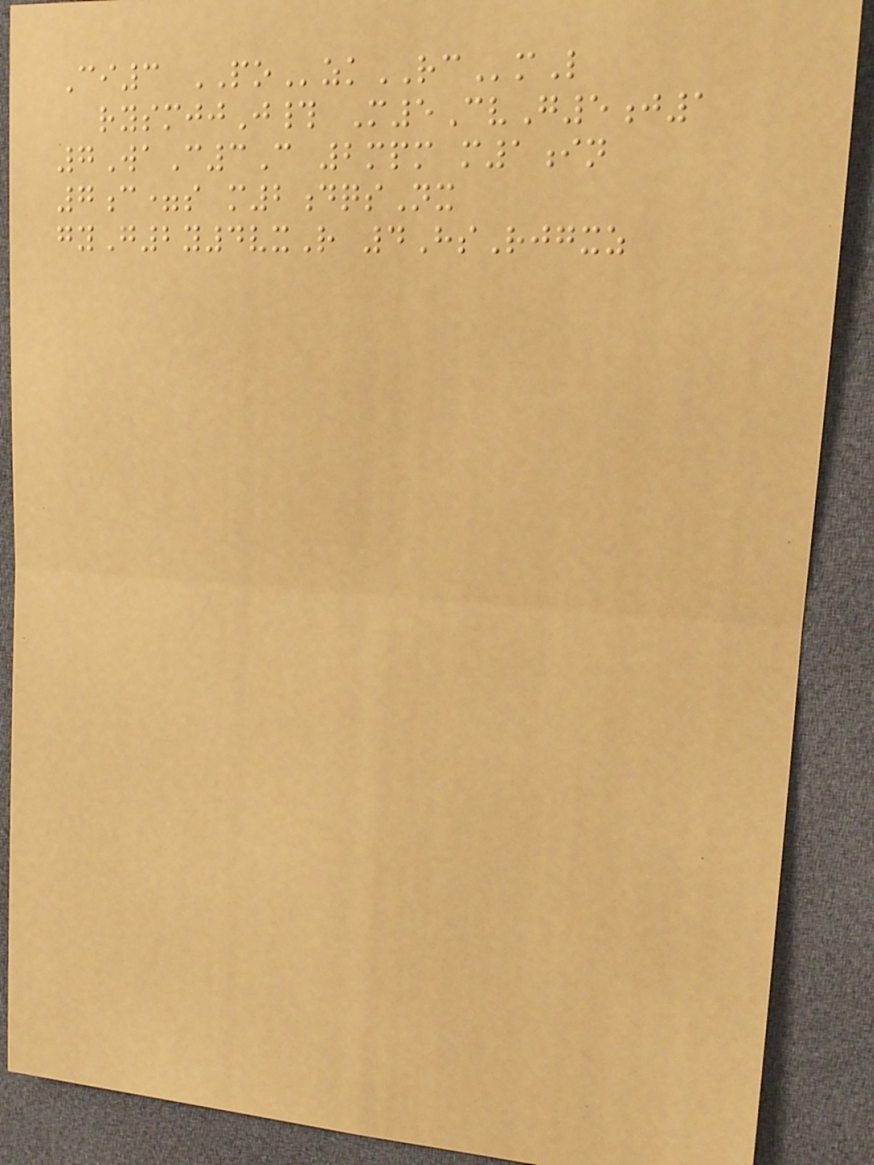Ci3 POzkRCmL
rysmjjJ# M5CvG5j1
7WaC3C 2mpm m1in
7c=s m2dqsNx
gyG2y4vxR 4HsRjgxz
